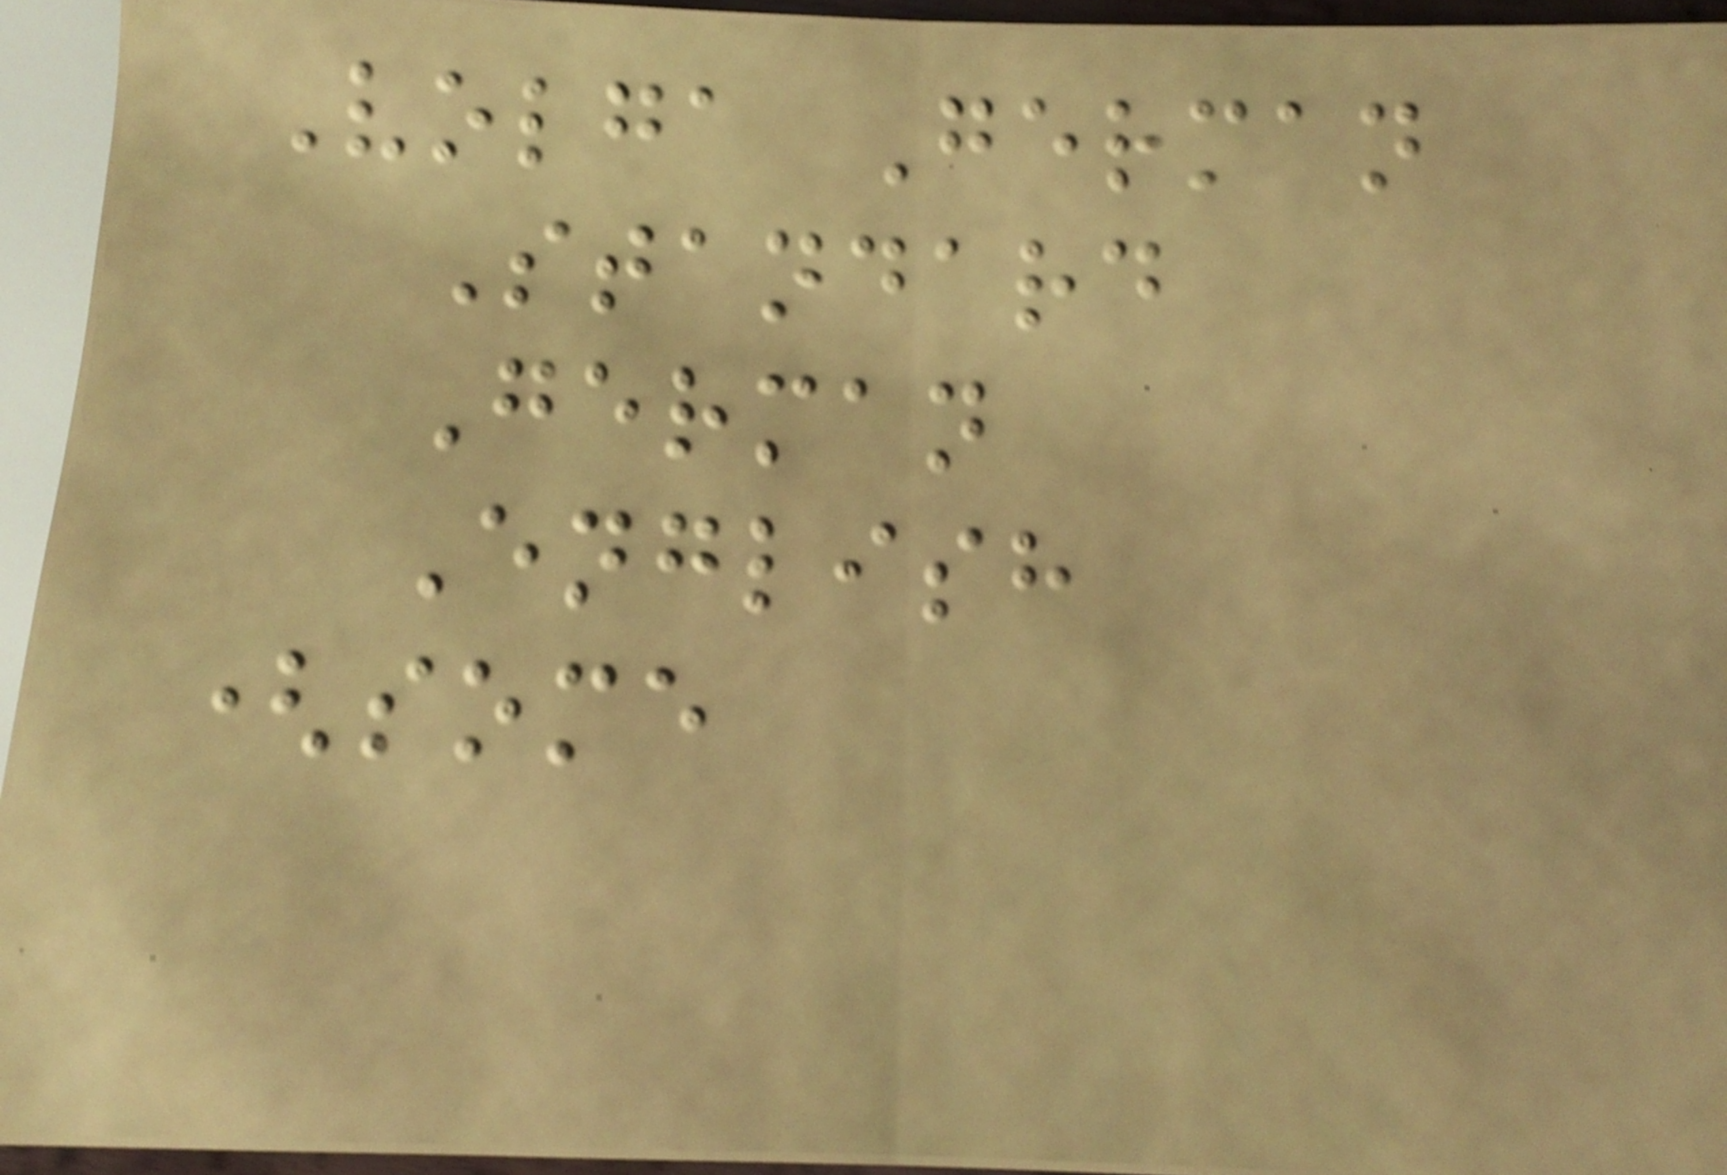Volga German
Standard
German
English
(some
